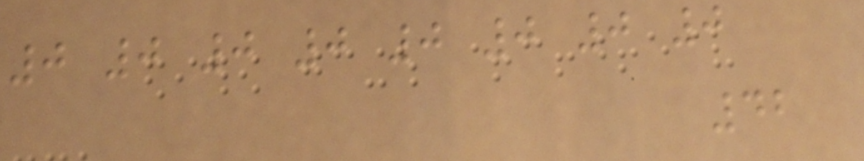0 0 0 0 0 0 0 0
42
